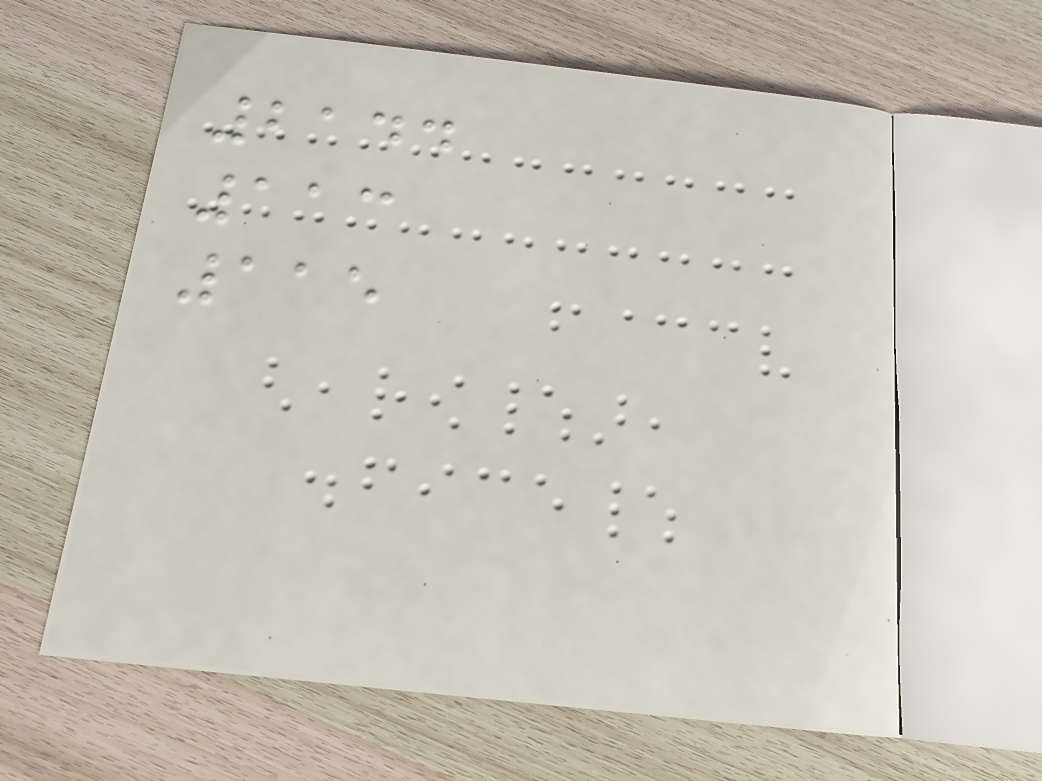2144
113
115
